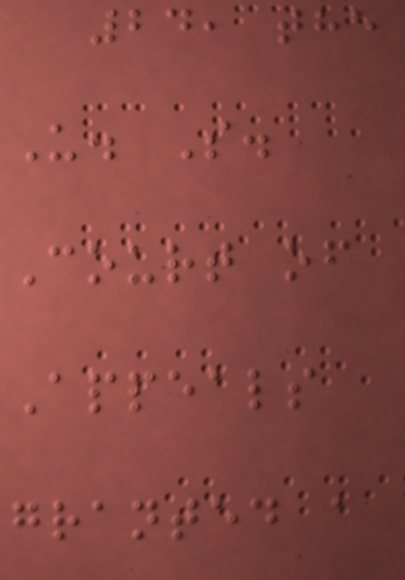24, the
U. S.
Court of
Appeals
granted a
